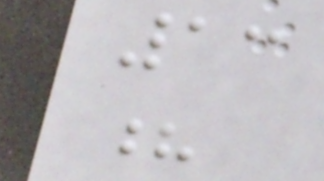13
?
